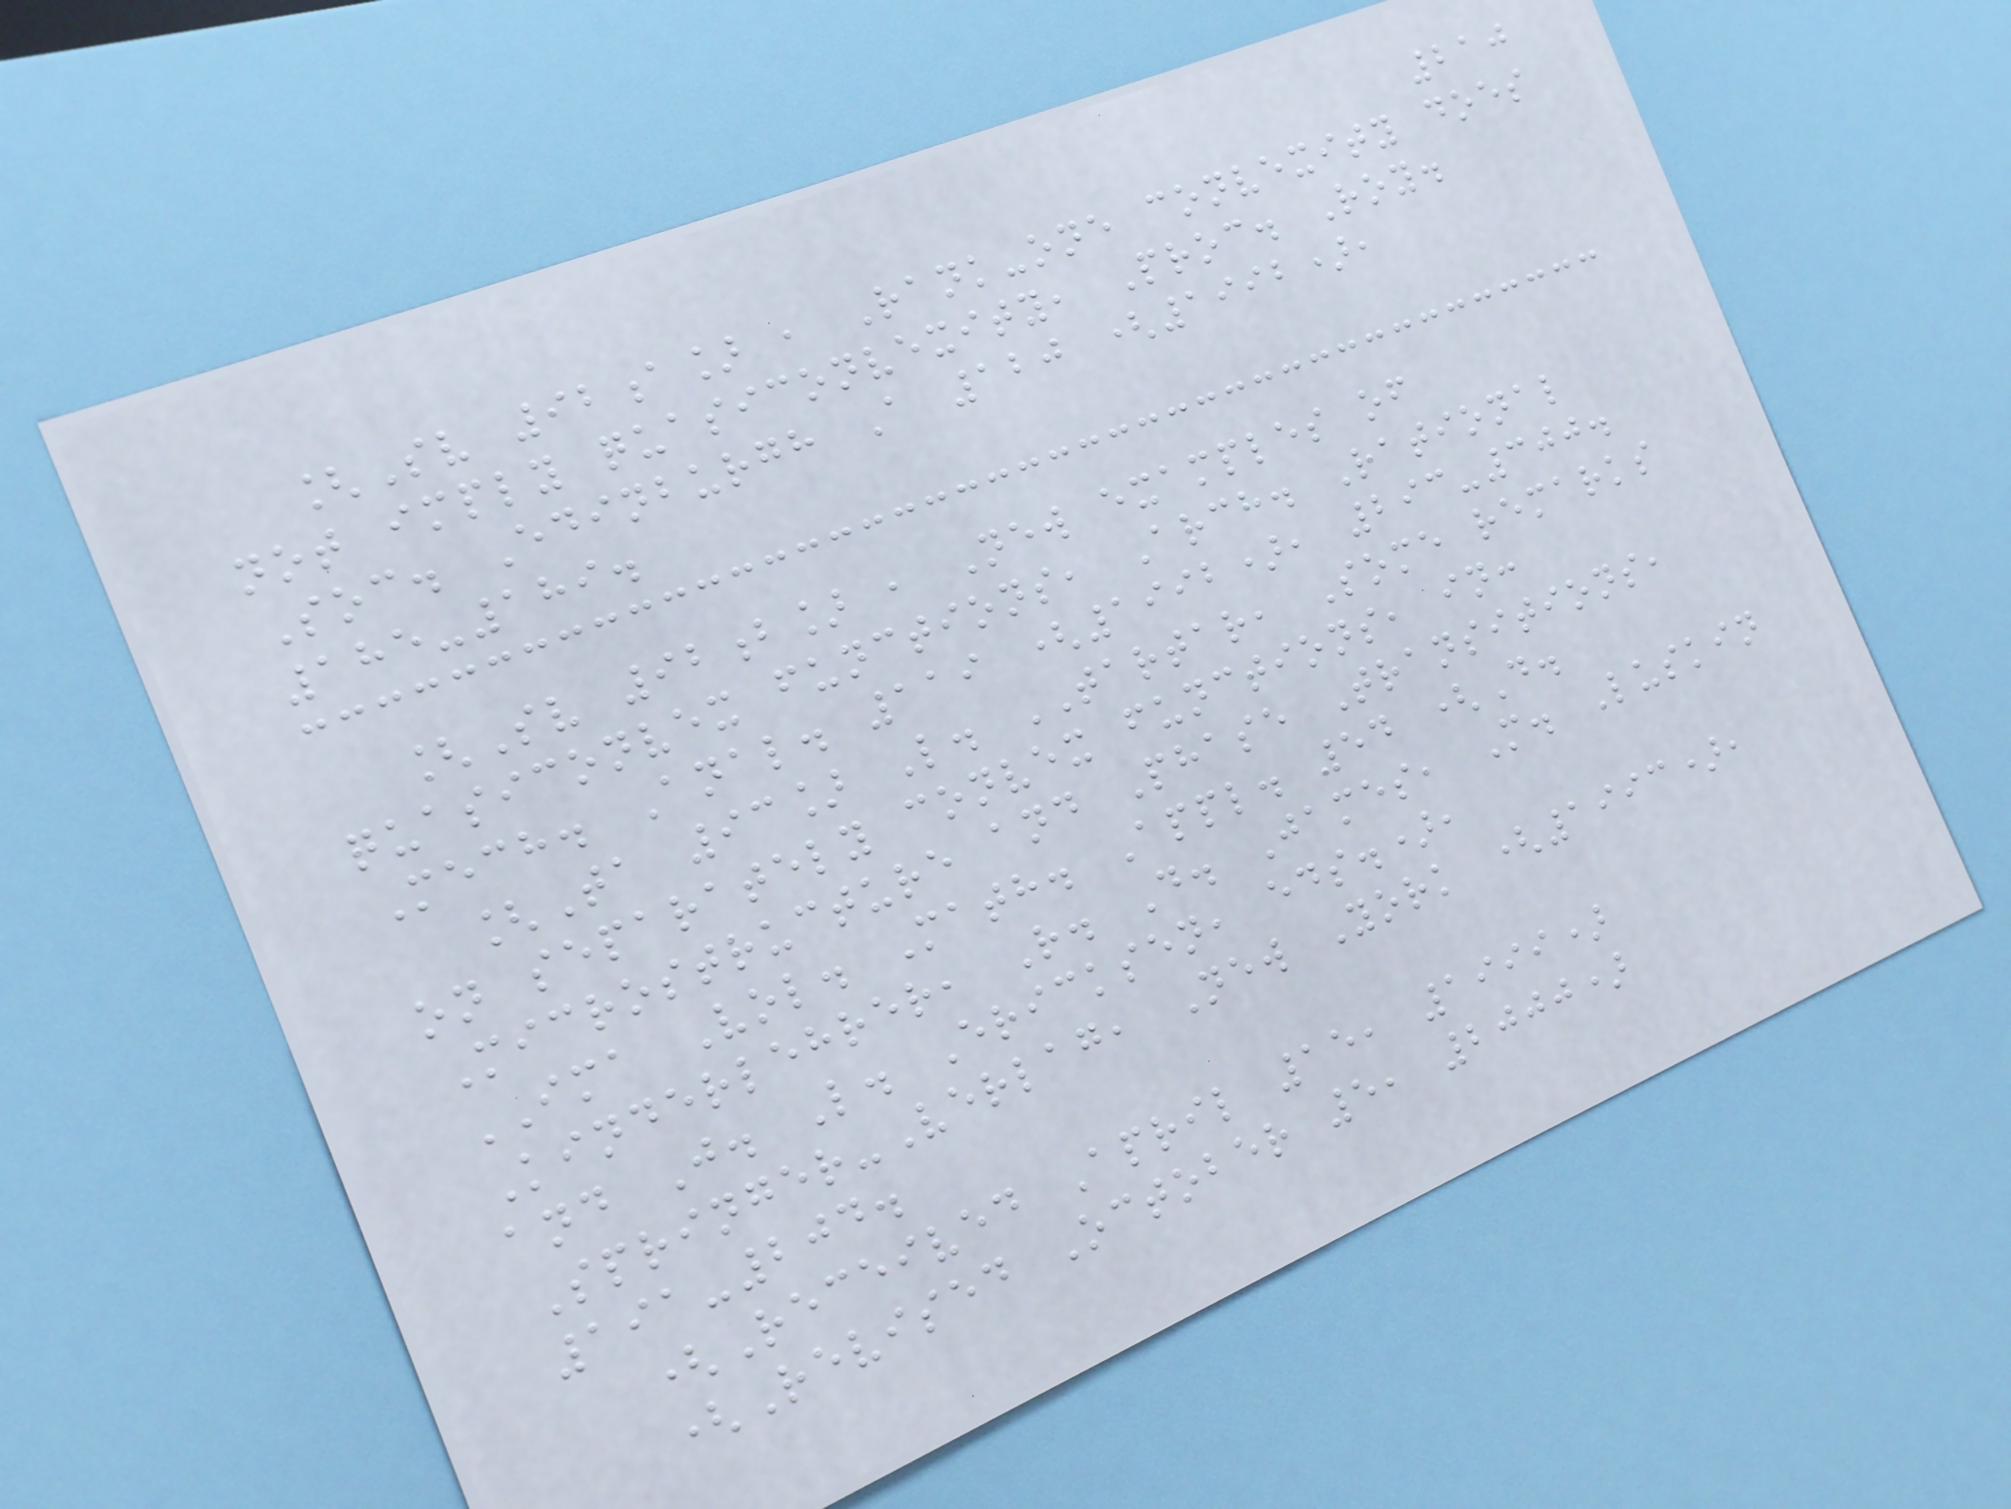210
[Sv 92a] , Rank-one convexity does
not imply quasiconvexity, Proc. Roy.
Soc. Edinburgh A 120 (1992),
185-189.
[Sv 92b] , New examples of
quasiconvex functions, Arch. Rational
Mech. Anal. 119 (1992), 293-300.
[Ta 93] L. TARTAR, Some remarks
on separately convex functions, in:
Microstructure and Phase Transitions,
IMA Vol. Math. Appl. 54 (D.
Kinderlehrer, R. D. James, M. Luskin
and J. L. Ericksen, eds.),
Springer-Verlag, New York (1993),
191-204.
(Received April 15, 1999)
(Revised October 5, 2000)
